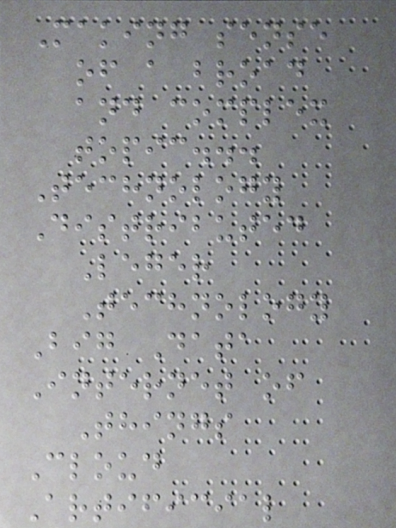Making sense
of a broad
and complex
topic...
Technology
Distributed
Leger
Technology
Big Data
Internet of
Things
Cloud
Artificial
